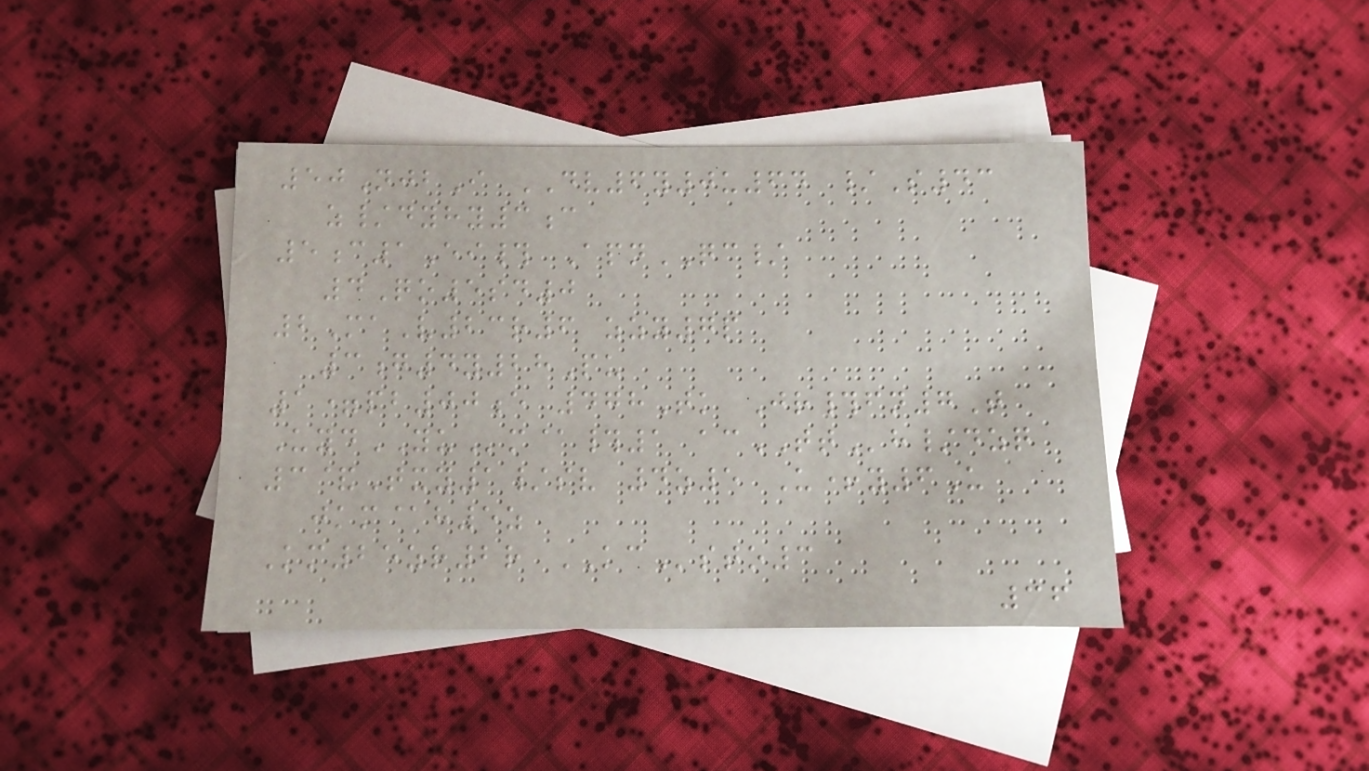50NjbI DV6y0u64 /S43
z/dyhy3c
5c1Ei# ApnQC/
4Qo5sd0
2MaV23r6 zzy7p
3g4y28Pu
1=pb00e 478Tk Jr#fn7T
UydYUm@#1 acTTh/dzq
3&Txy1/sv 4z5 U+y6U
jkm@h5z
Km25zr2r KCsto3
36
